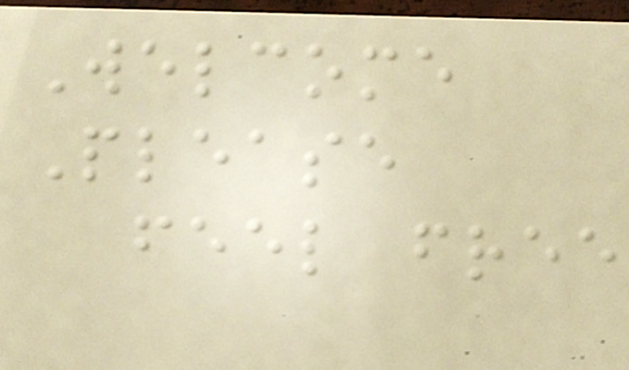Welcome
Please
feel free
